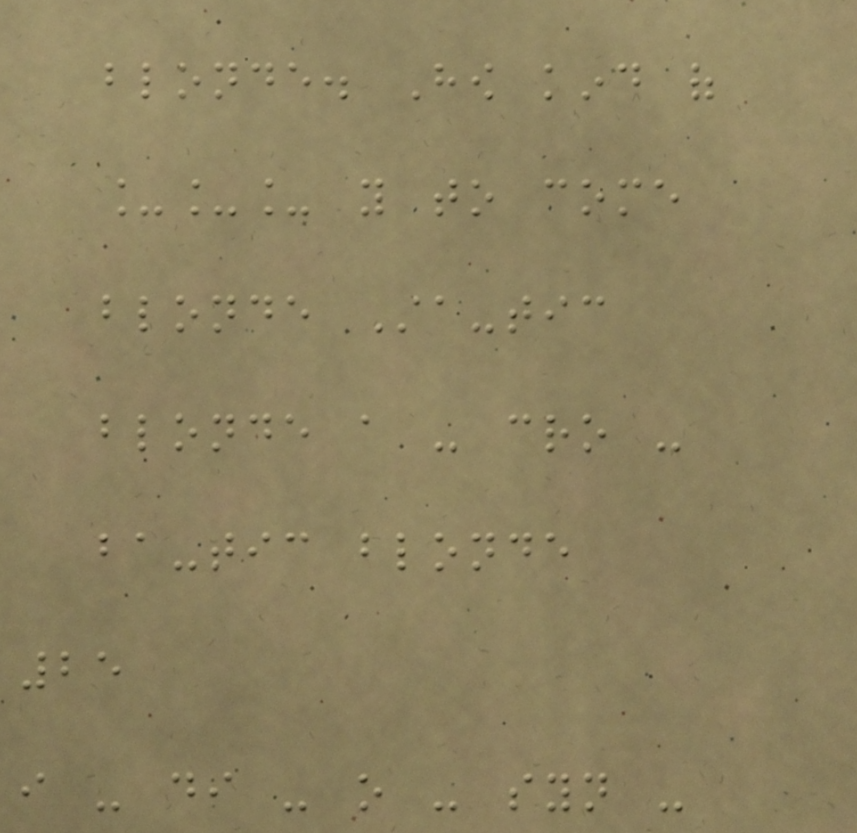blonde. How kind of
___ you to come
blonde Sta-tic
blonde a - cro -
ba-tic blonde
25
i - di - o - syn -
